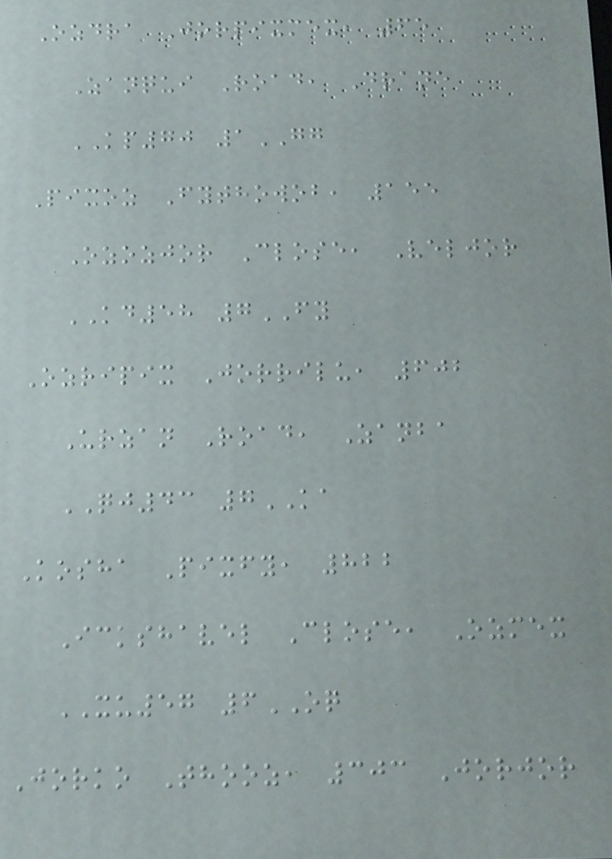Ozdra Jorpixmex, 65
Zanqui Road, Drane
KP70 1GG
Pixoz Fythowob, 155
Ozozjor Close, Veljor
KD58 7FY
Ozripix Jorrilu, 602
Urzan Road, Zanba
QJ43 7KA
Kosha Pixfy, 822
Ickshavel Close, Ozmex
XU57 6OQ
Jorko Thooz, 303 Jorjor
